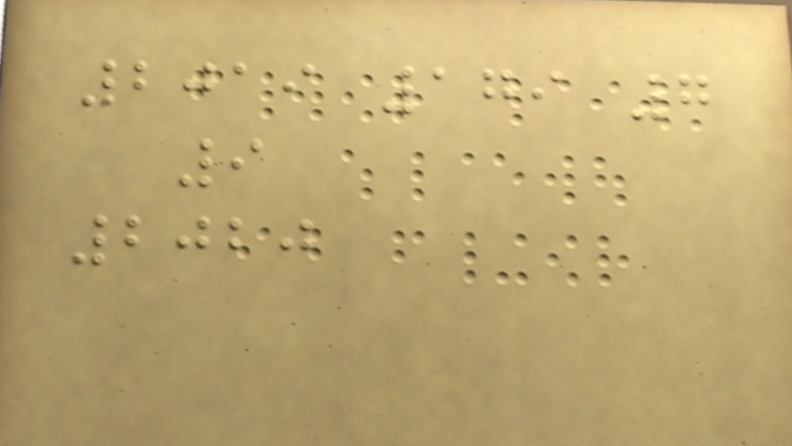2019 179 7
9
2020
